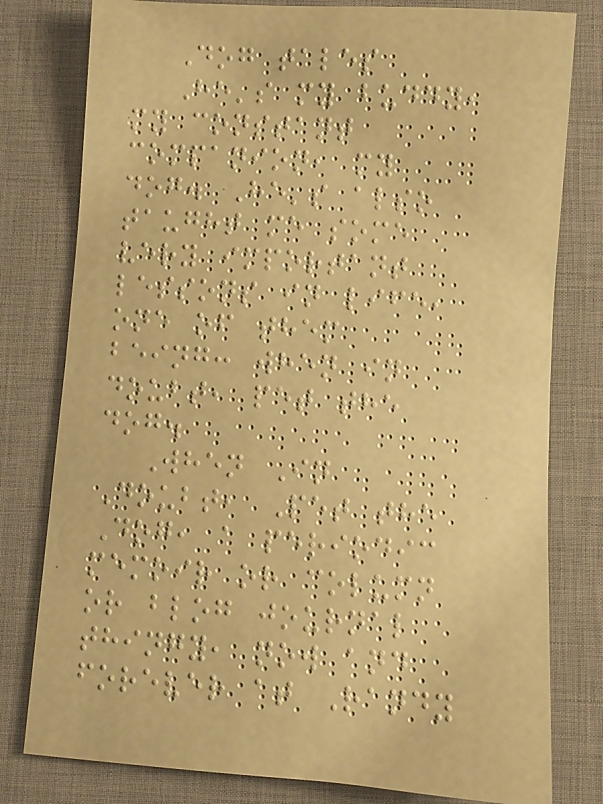Dog tales
He's my buddy,
my constant
companion, my
dog. He's also
taught me some
very important
lessons in life,
one of them
being: when in
doubt, pet the
dog.
When In
Doubt, Pet the
Dog, a periodic
memoir or column
or blog journal
thingy, now and
forever at Randy
